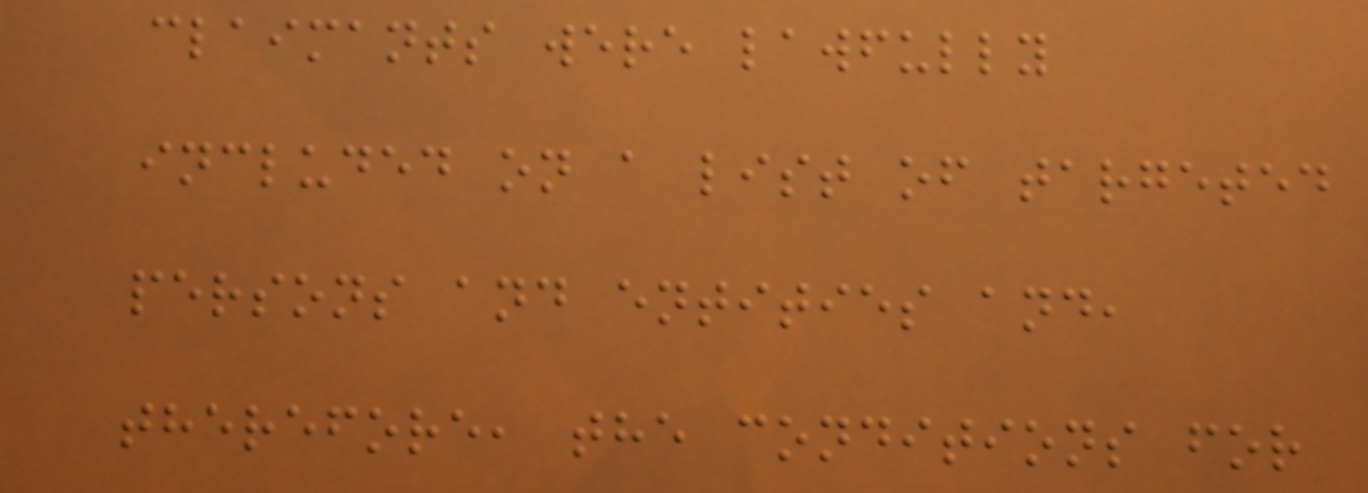claimants were lawfully
included on a list of targeted
persons and entities and,
therefore, the conditions for
